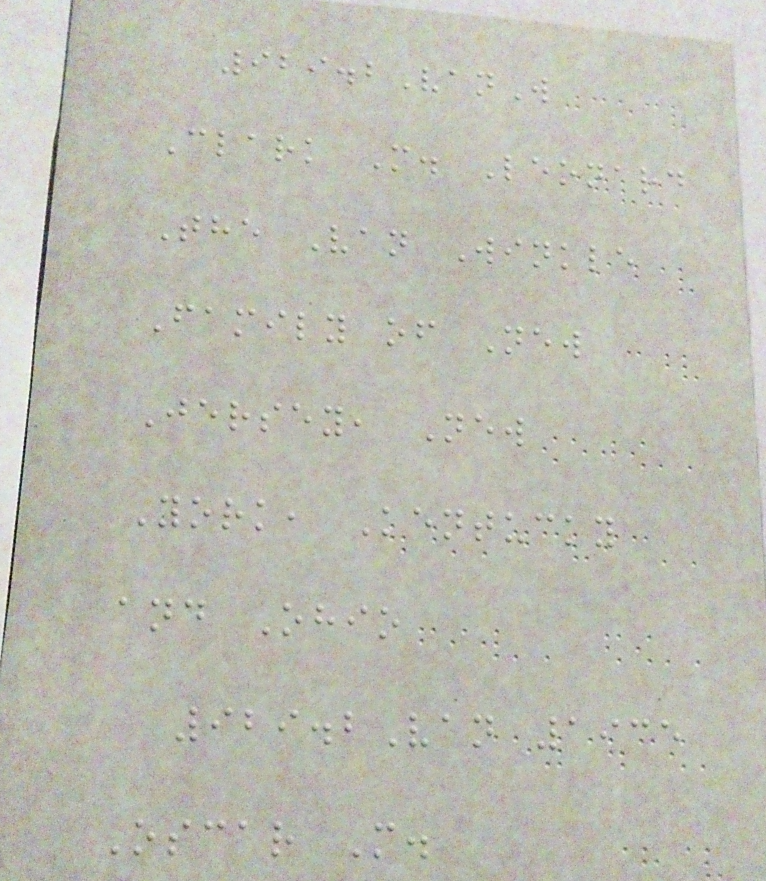929.2VanW
Clark M. Leonard
The Van Winkle
Family of New
Jersey, New
York, Kentucky
and Ohio
929.2Van 1935
Oscar M.
